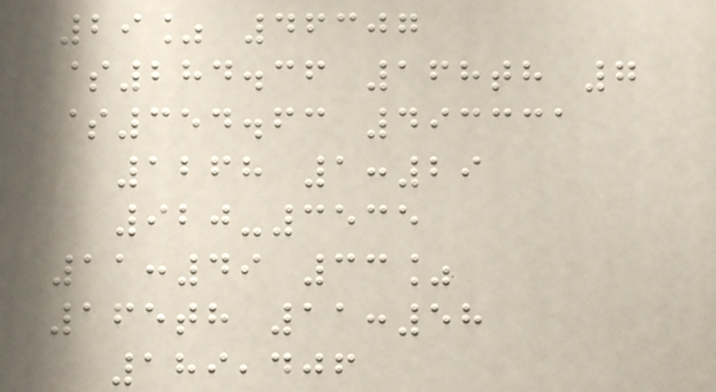29% 46307
$284.36 168th 7
$354.63 493331
1268 1:29
920-3535
11:49 33%
165th 11:58
189,406
